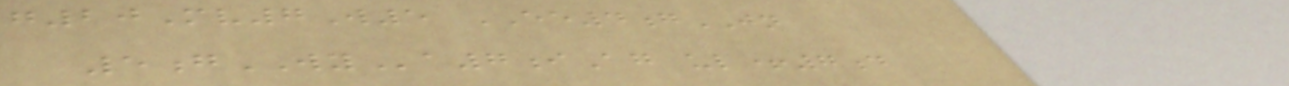g20Mv7W5 EE4gJN
5gWYa7iAg ul+7d
